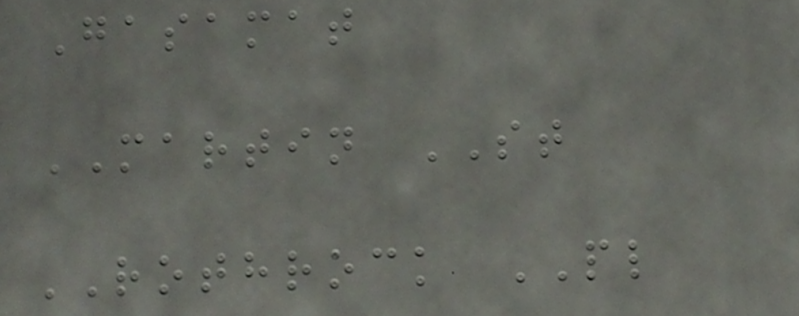Gasamat
MARTIN ST
ROTHROCK PL
